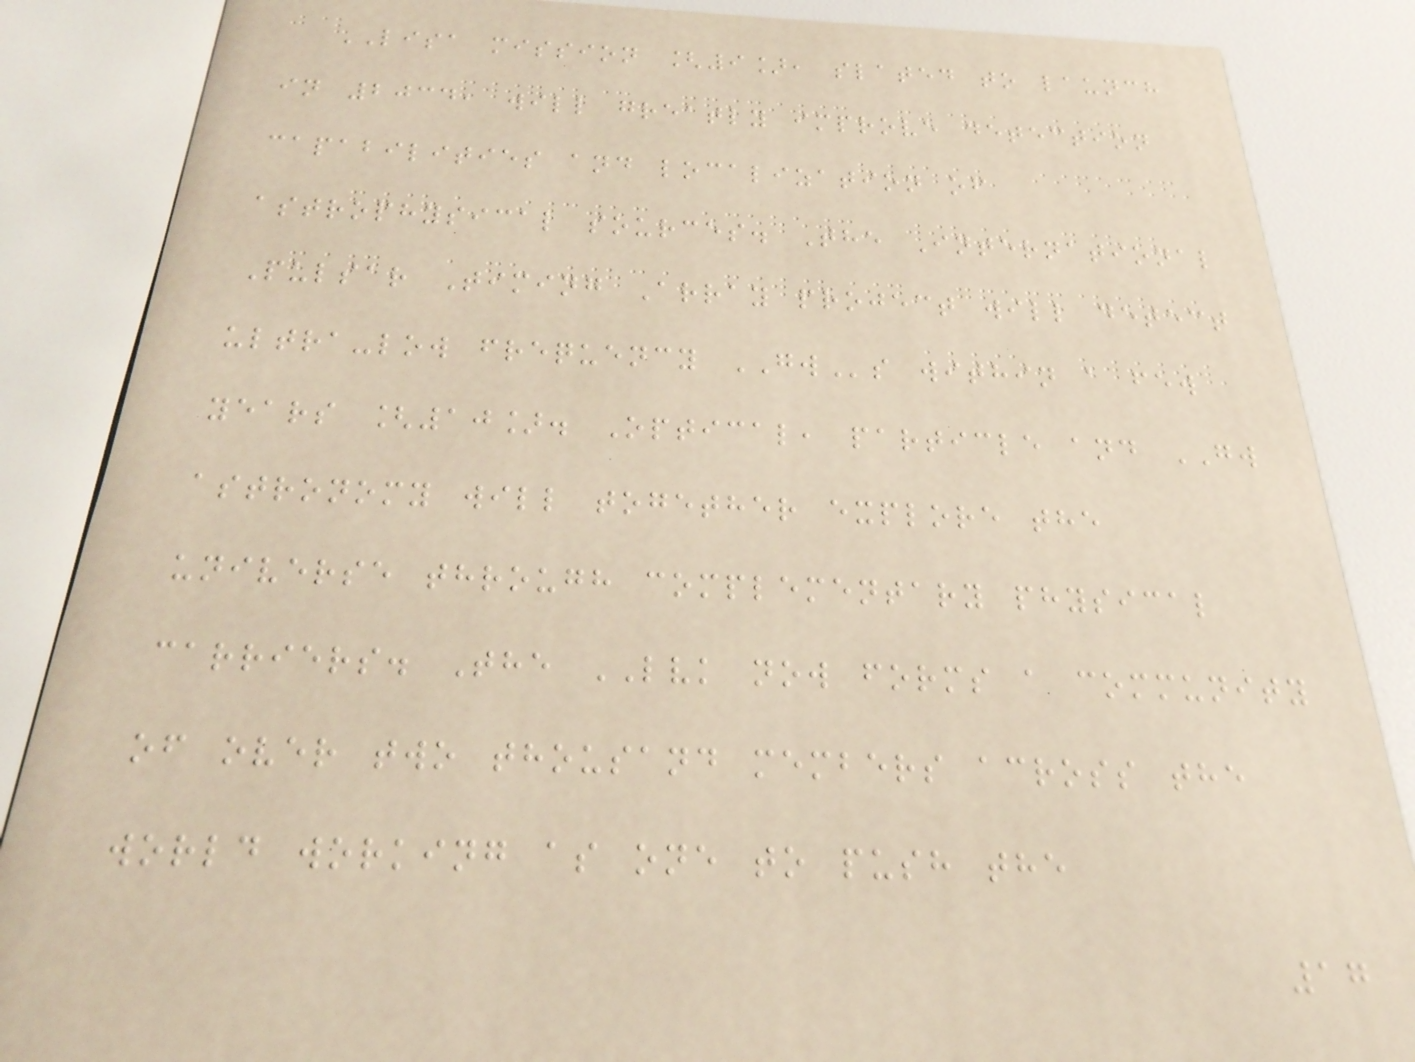LISA mission [9], slated to launch
in 2034, will greatly improve detection
capabilities and localization of
astrophysical sources. The International
Pulsar Timing Array project will detect
ultra-low frequency GWs within a few
years [10]. Optical, particle and GW
astronomy will together explore the
universe through complementary physical
carriers. The LVK now forms a community
of over two thousand members across the
world working as one to push the
17
